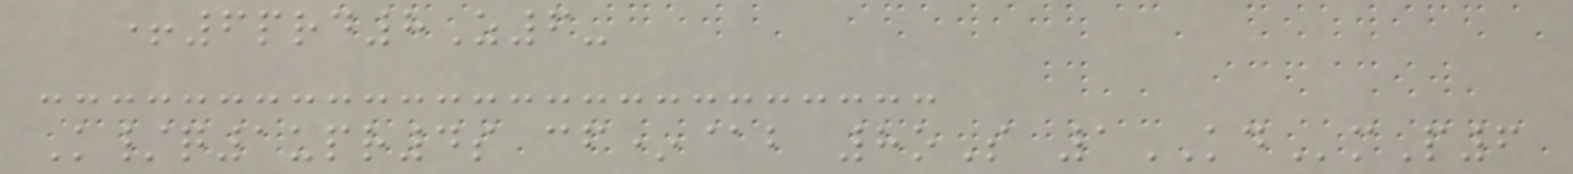+6prd8Z6-
K/q1upr4s cf*@b 8oS 1KDmP6
